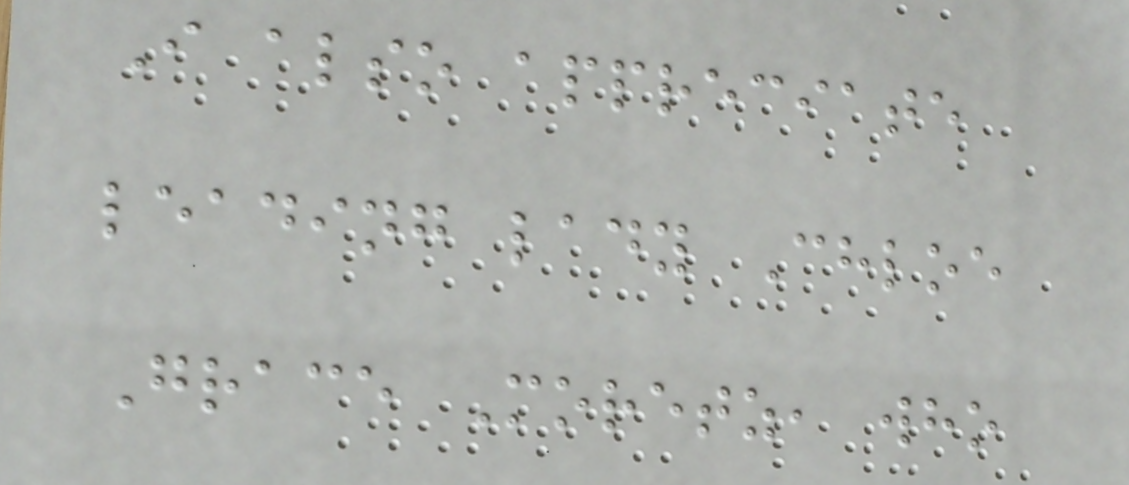I also appreciate
leading lady Chloe
Grace Moretz, who
